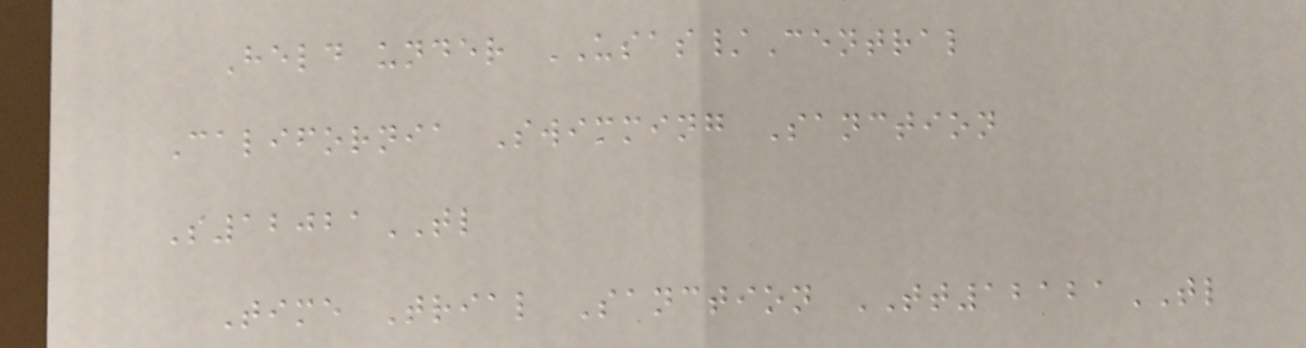Held under USAS/Central
California Swimming Sanction
S12021TL
Time Trial Sanction TT12121TL
